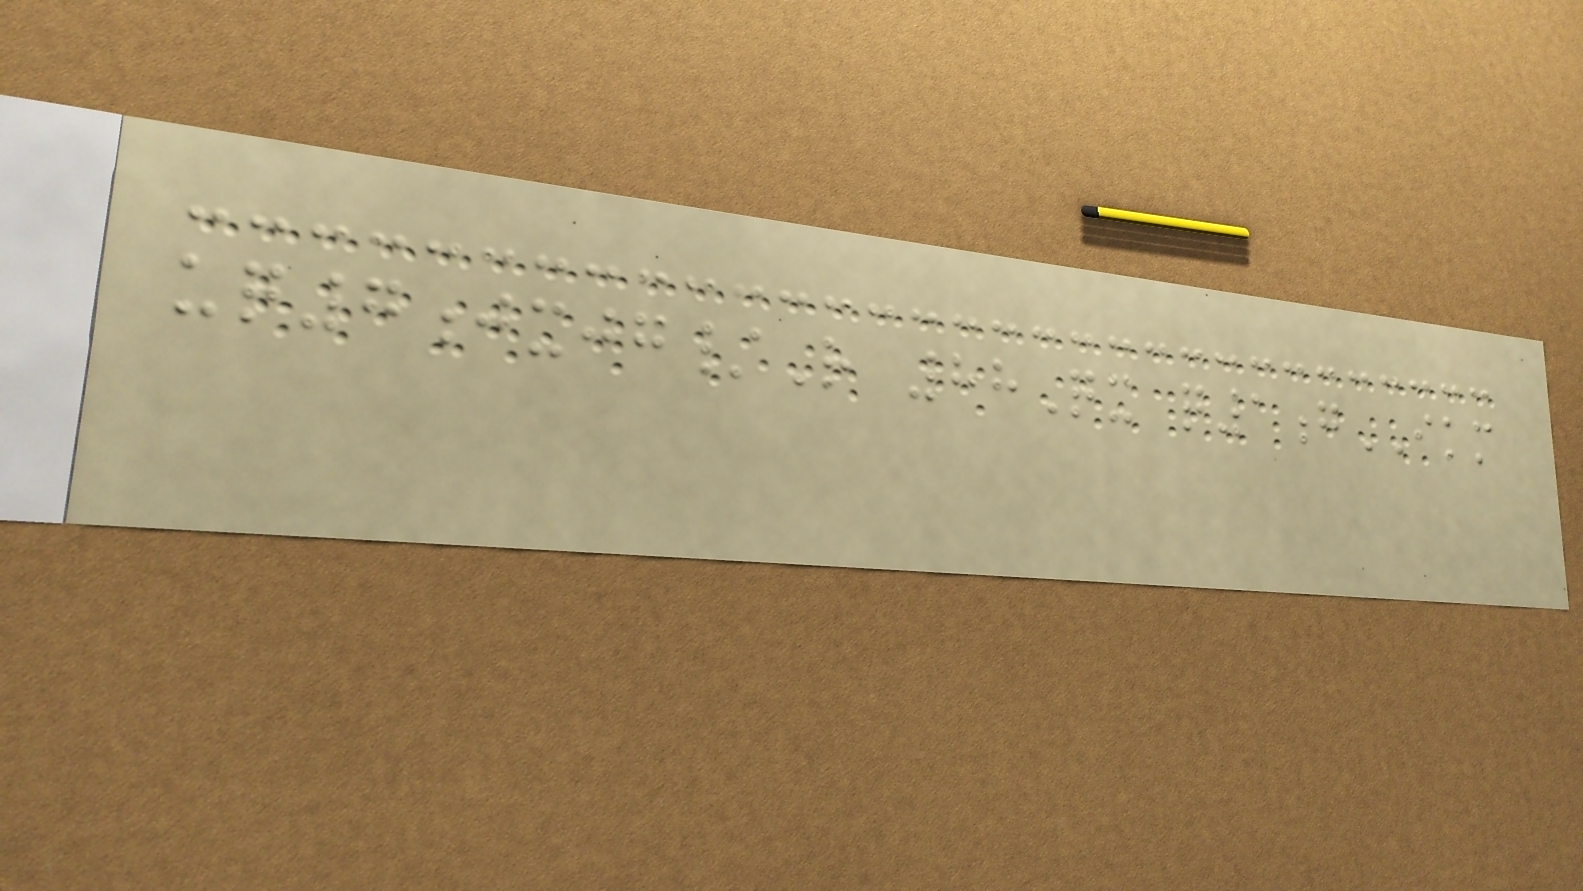uq7jxjg/R 88Qx q1gIKM
